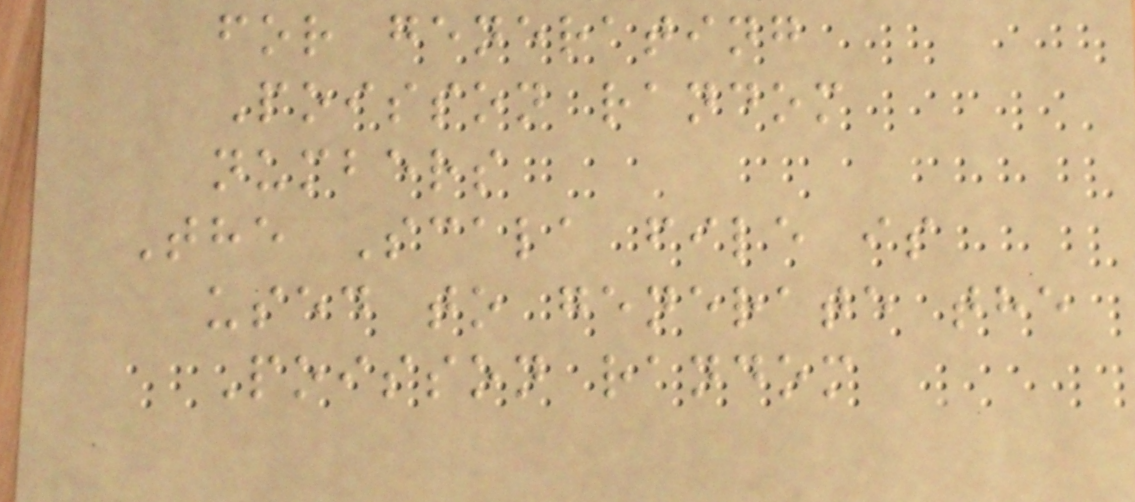for generating
Poisson random
numbers
The Scala file is
used to generate the
Poisson random
